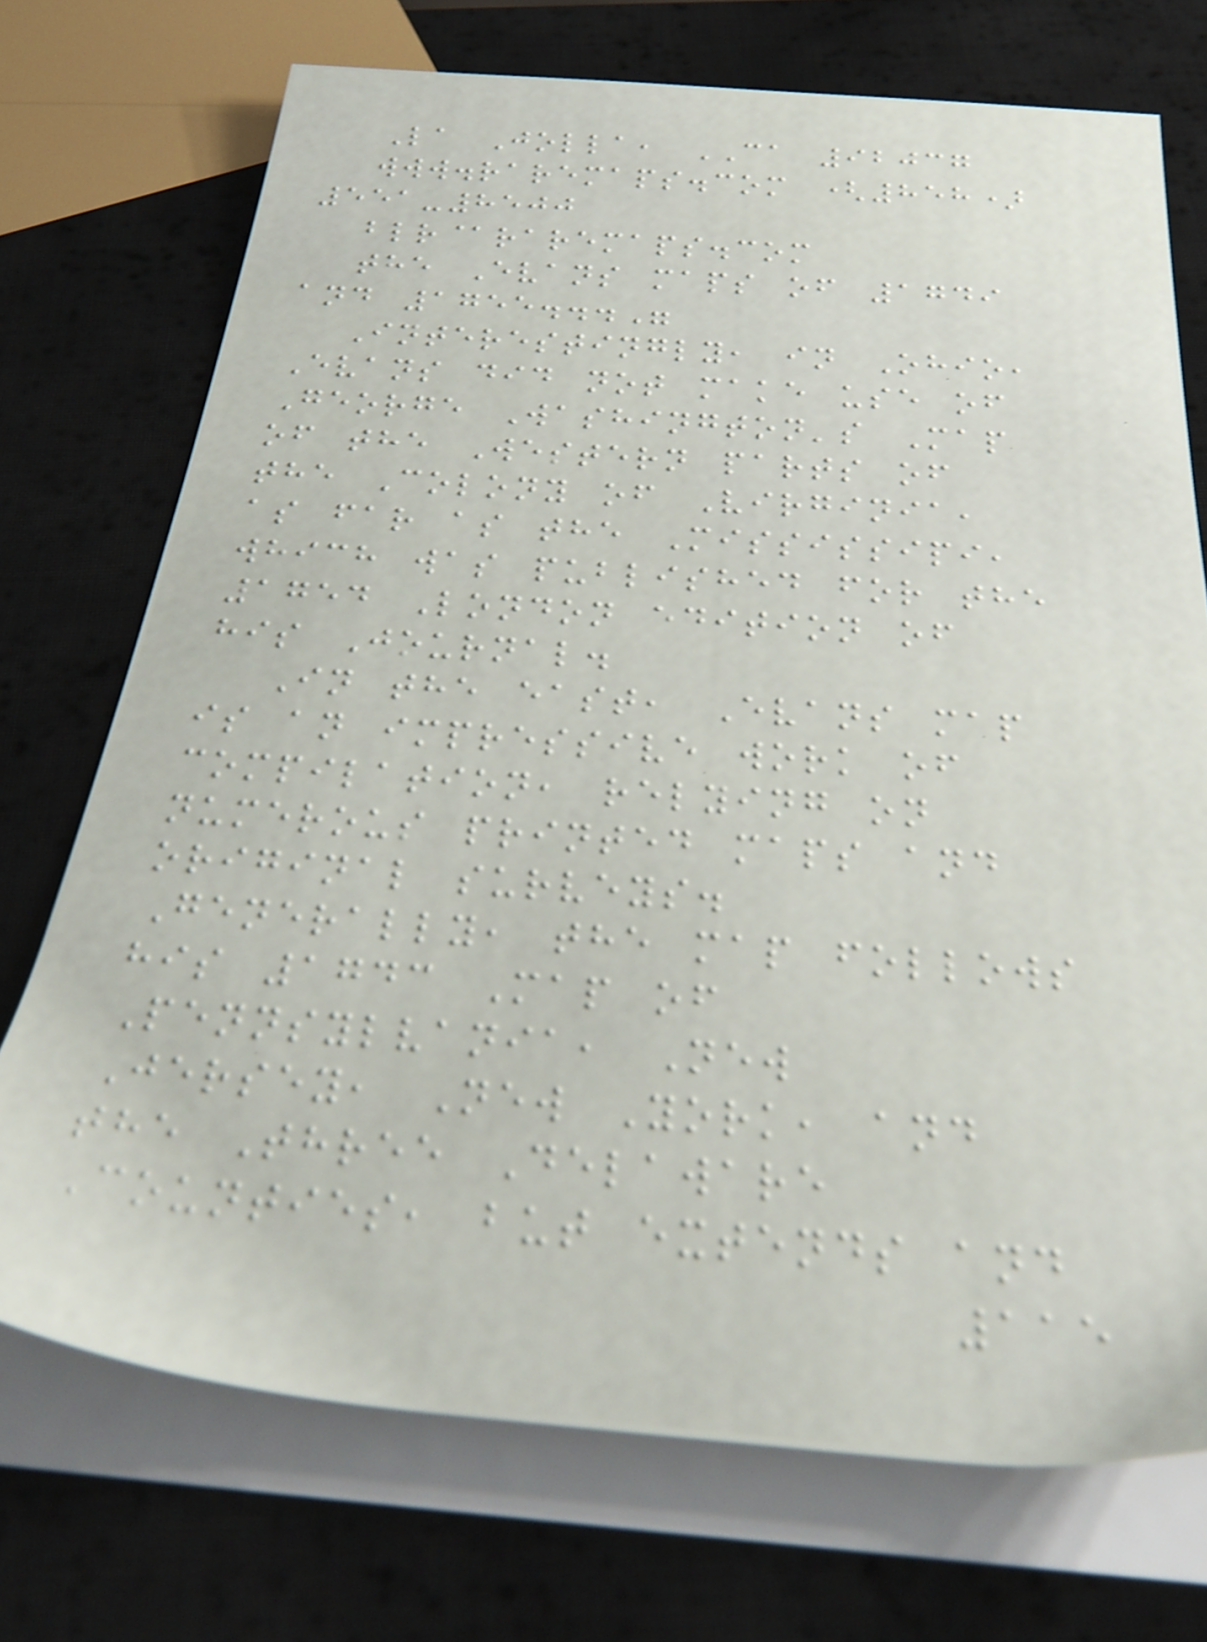La Jolla, CA 92037
www.raremaps.com (858)
551-8500
blr@raremaps.com
the Evans maps of 1749
and 1755..."
Interestingly, in Ohio,
Evans did not make use of
George Washington's Map
of the Western parts of
the Colony of Virginia,
as far as the Mississipi,
which was published for the
1754 London edition of
his Journal.
In the east, Evans map
is an impressive work of
compilation, relying on
numerous printed maps and
original surveys.
Generally, the map follows
his 1743 Map of
Pennsylvania, New
Jersey, New York, and
the Three Delaware
Counties, but extends and
115
